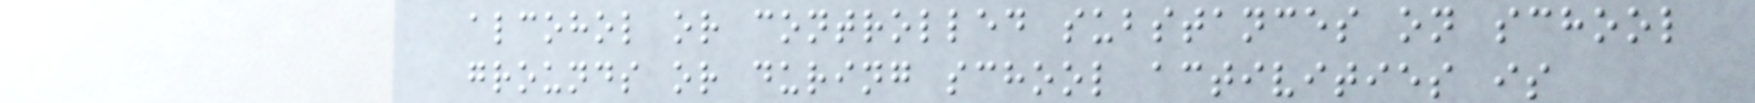alcohol or controlled substances on school
grounds or during school activities is
